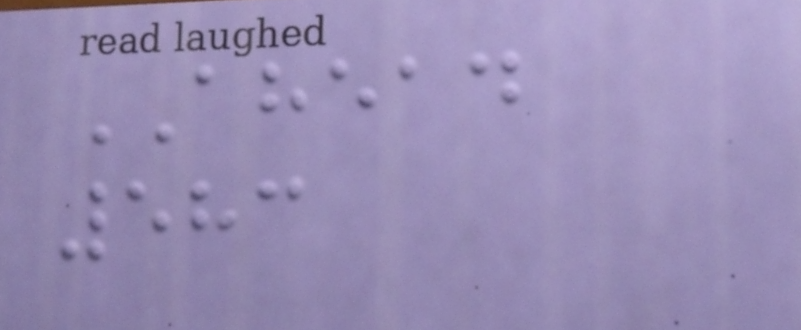AHEAD
583
